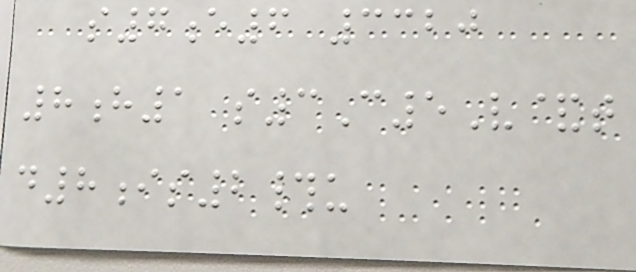s7e6 3320
8h1 s3C5V&t
d8is2#u
